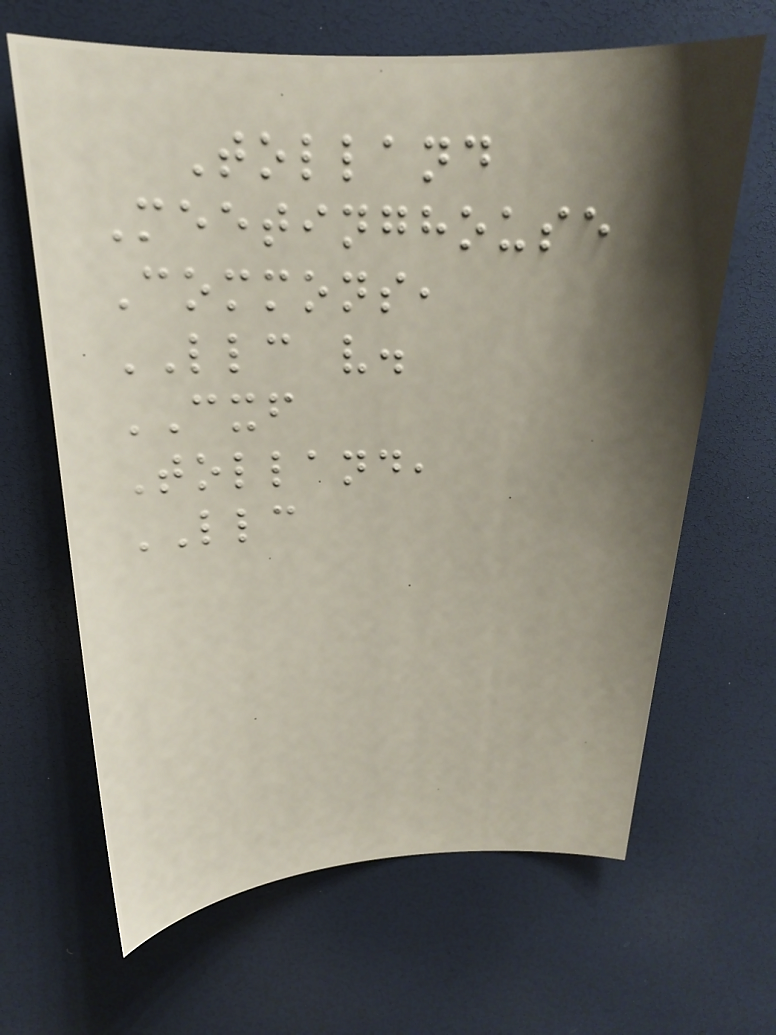Tolland
Meetinghouse
Commons,
LLC v.
CXF
Tolland,
LLC
